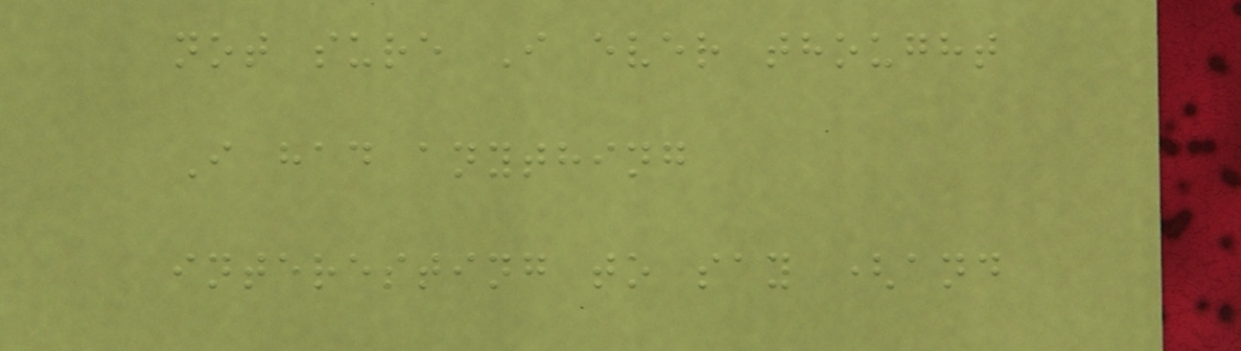not sure I ever thought
I had anything
interesting to say (and
